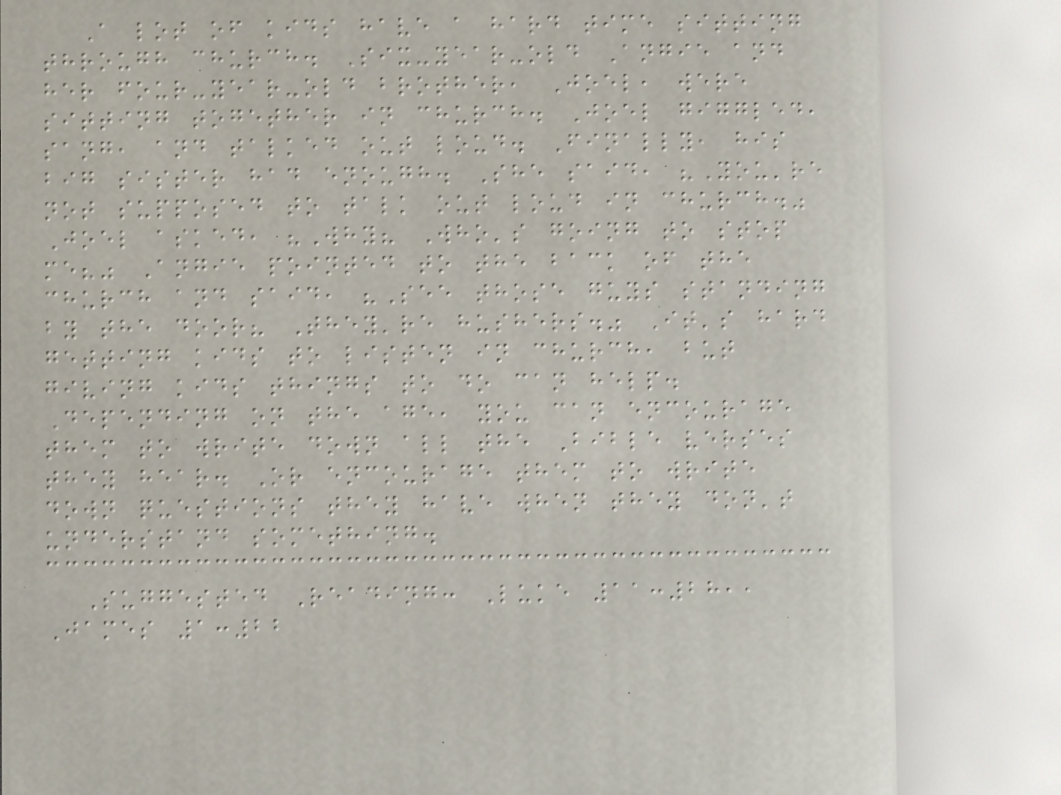A lot of kids have a hard time sitting
through church. Six-year-old Angie and
her four-year-old brother, Joel, were
sitting together in church. Joel giggled,
sang, and talked out loud. Finally, his
big sister had enough. She said, "You're
not supposed to talk out loud in church."
Joel asked, "Why? Who's going to stop
me?" Angie pointed to the back of the
church and said, "See those guys standing
by the door? They're hushers." It's hard
getting kids to listen in church, but
giving kids things to do can help.
Depending on the age, you can encourage
them to write down all the Bible verses
they hear. Or encourage them to write
down questions they have when they don't
understand something.
Suggested Reading: Luke 11:28,,
James 1:22
